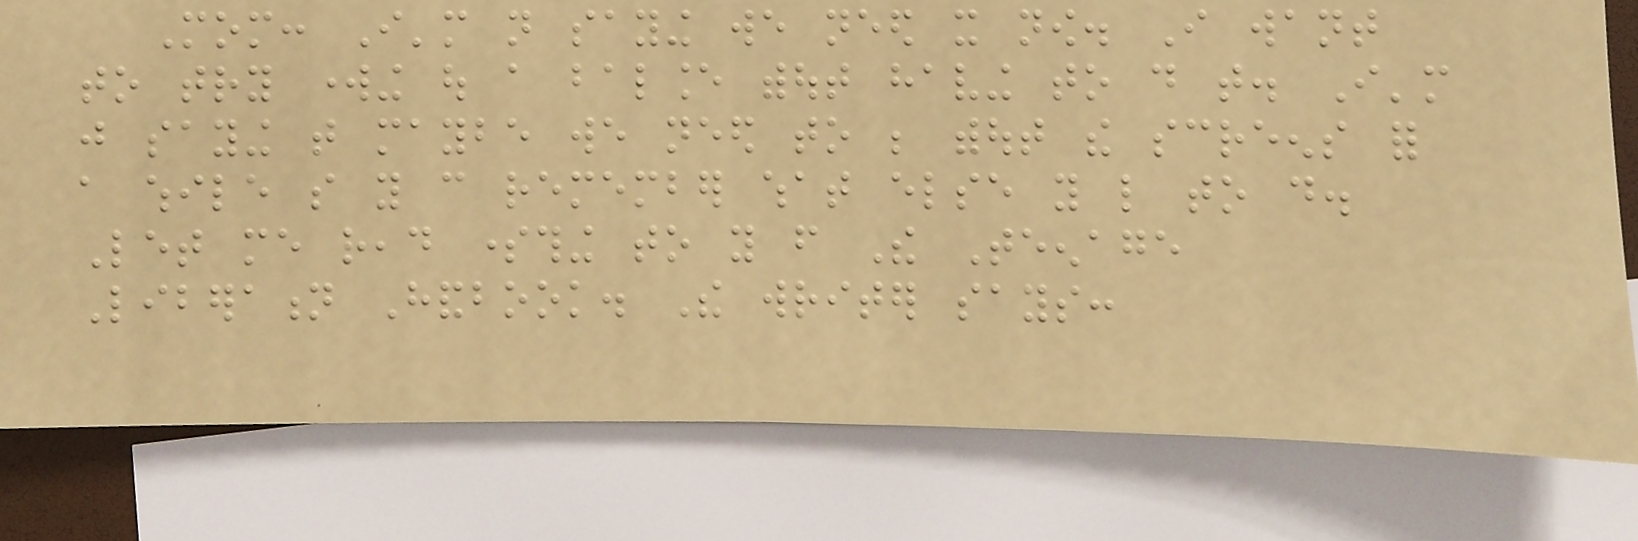Mom: I'm not saying we need it now. I want
to try working out a balance without having to do that. I'm
just saying that maybe we need to be without the screens for
a while so you can remember what else you like to do.
Let me read something to you from The Teenage
Liberation Handbook. The writer says:
